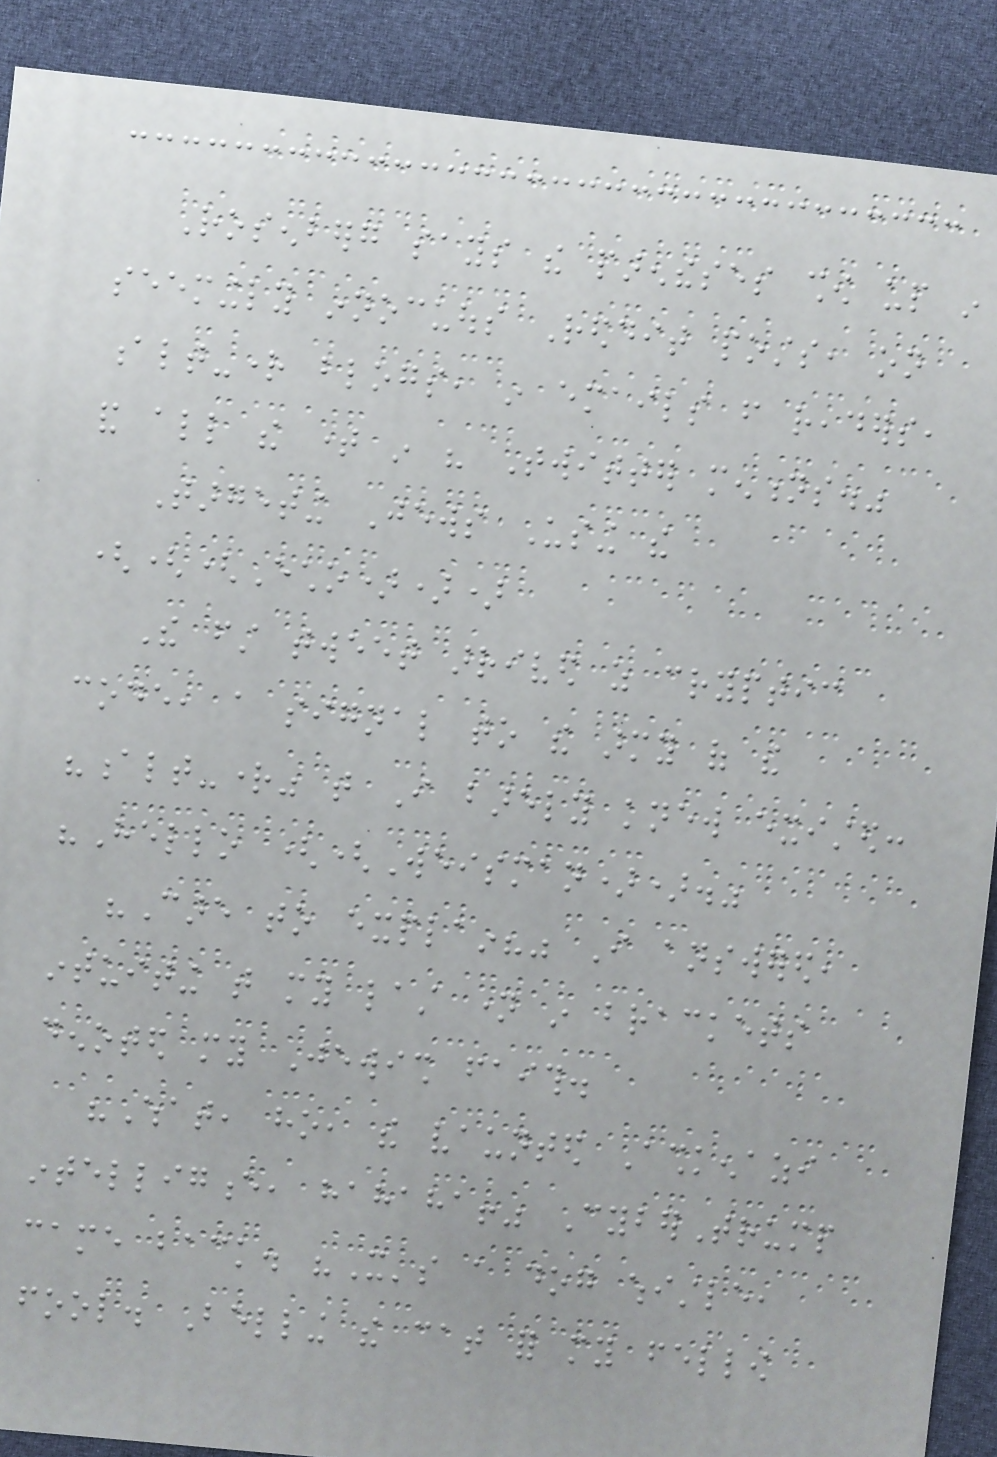Rosenberg says the parentheses show up in
seemingly innocuous Reddit posts, on
alt-right blogs, in emails from readers,
and all the time in his Twitter mentions."
Targeting Jews Using the
(((Echo)))
The first tweet arrived as cryptic
code, a signal to the army of the
"alt-right" that I barely knew existed:
"Hello ((Weisman))."
"Care to explain?" I answered,
intuiting that my last name in brackets
denoted my Jewish faith.
"What, ho, the vaunted Ashkenazi
intelligence, hahaha!" CyberTrump
came back. "It's a dog whistle,
fool. Belling the cat for my fellow
